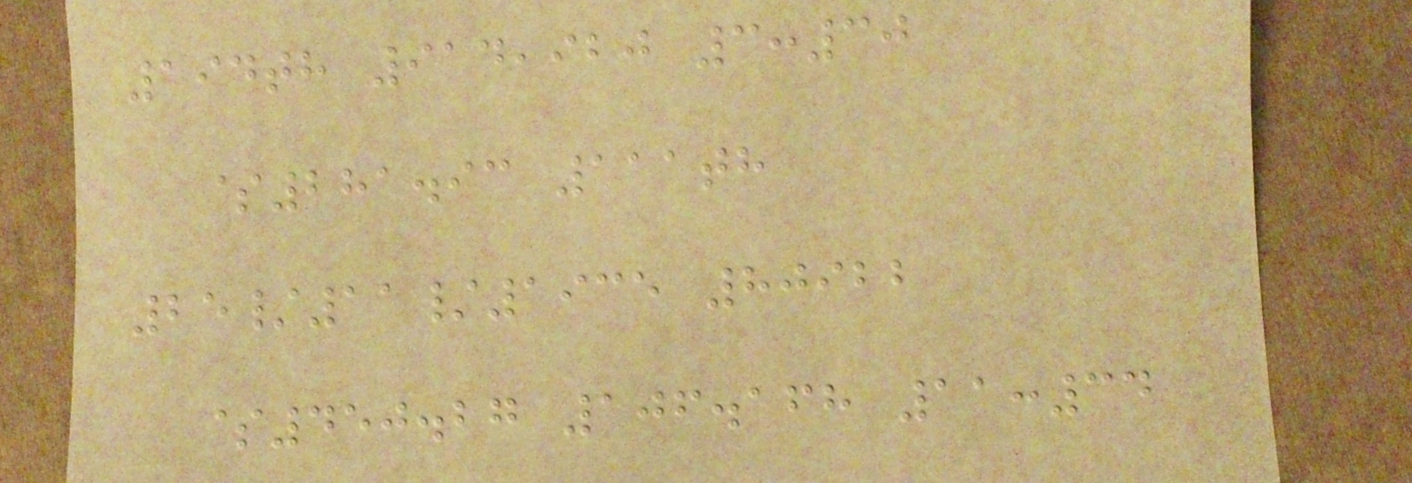194th 914,920 3:30
$281.93 111th
25/11/1935 80922
$450.27 106.168 11:34
